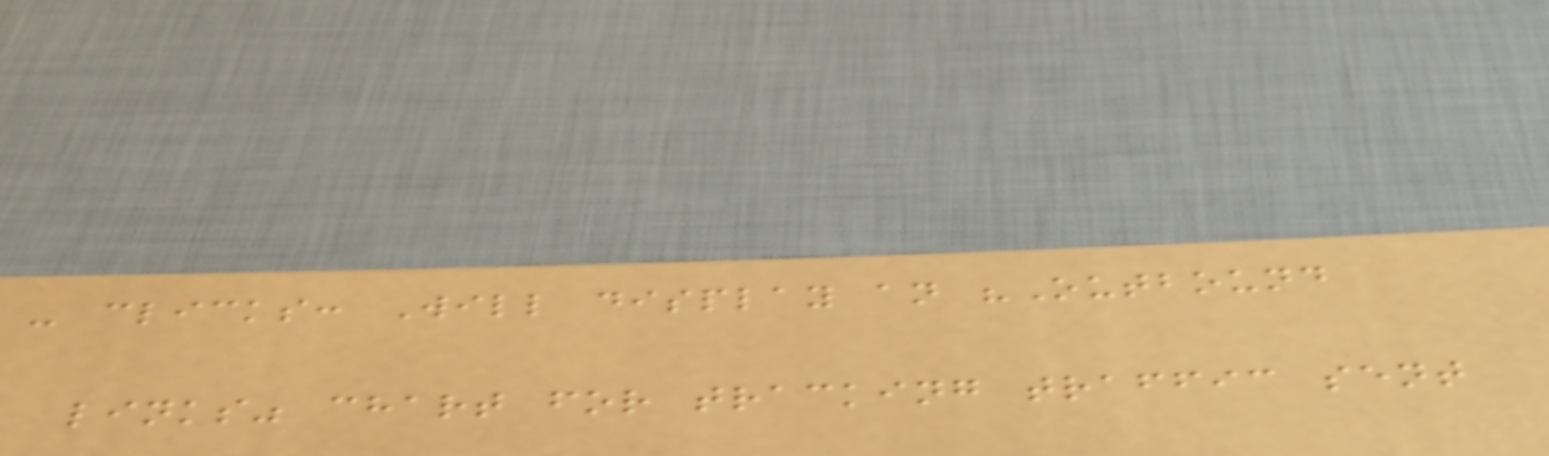- clicks: Will display an "Outbound
links" chart for tracking traffic sent
